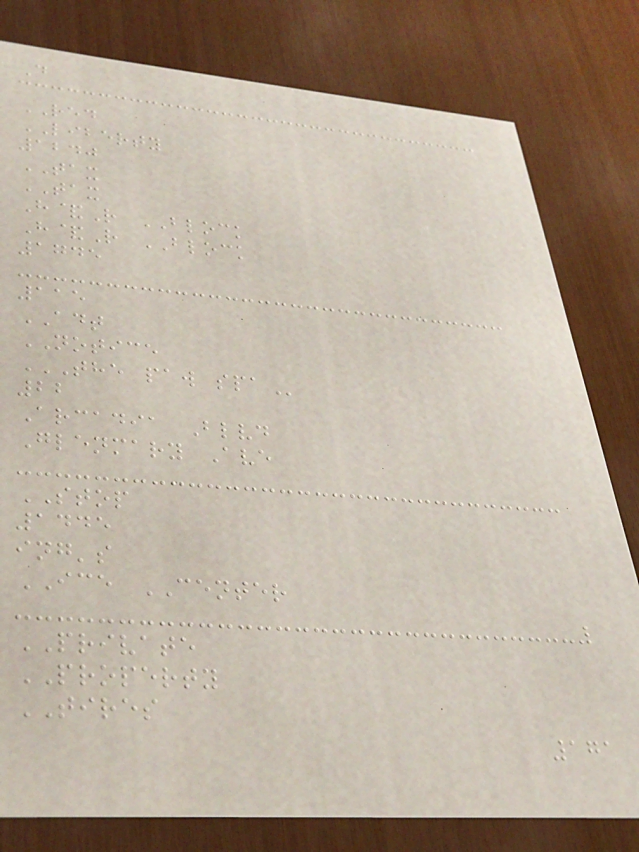D
RED
LIBERTY
1240
TAX
TAX
H&R BLOCK
H&R BLOCK
1745
115
ADT
NOTICE
THE PAW SPA
22
Arcadia Blvd
Glenmary Ave
STOP
1445
ing's
ICE CENTER
PRIVATE
PROPERTY
TIRES
171
